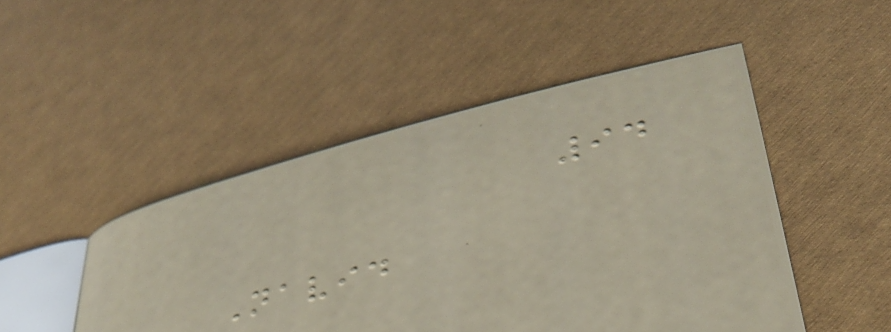94
Navid
